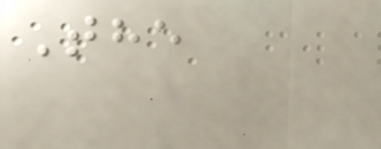The
